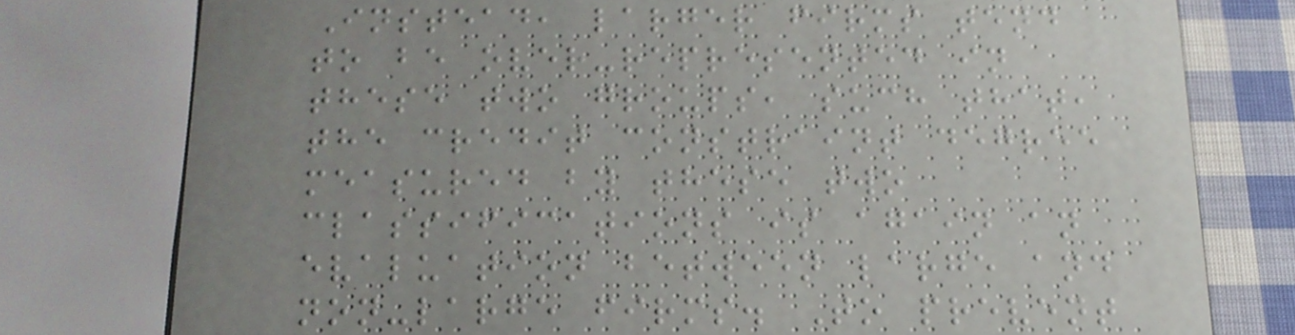Instead, larger firms tend
to be over-represented in
these two groups, such that,
the credit constraint degree
measured by these two
classifications is again an
evaluation between large and
non-large firms. To prevent
